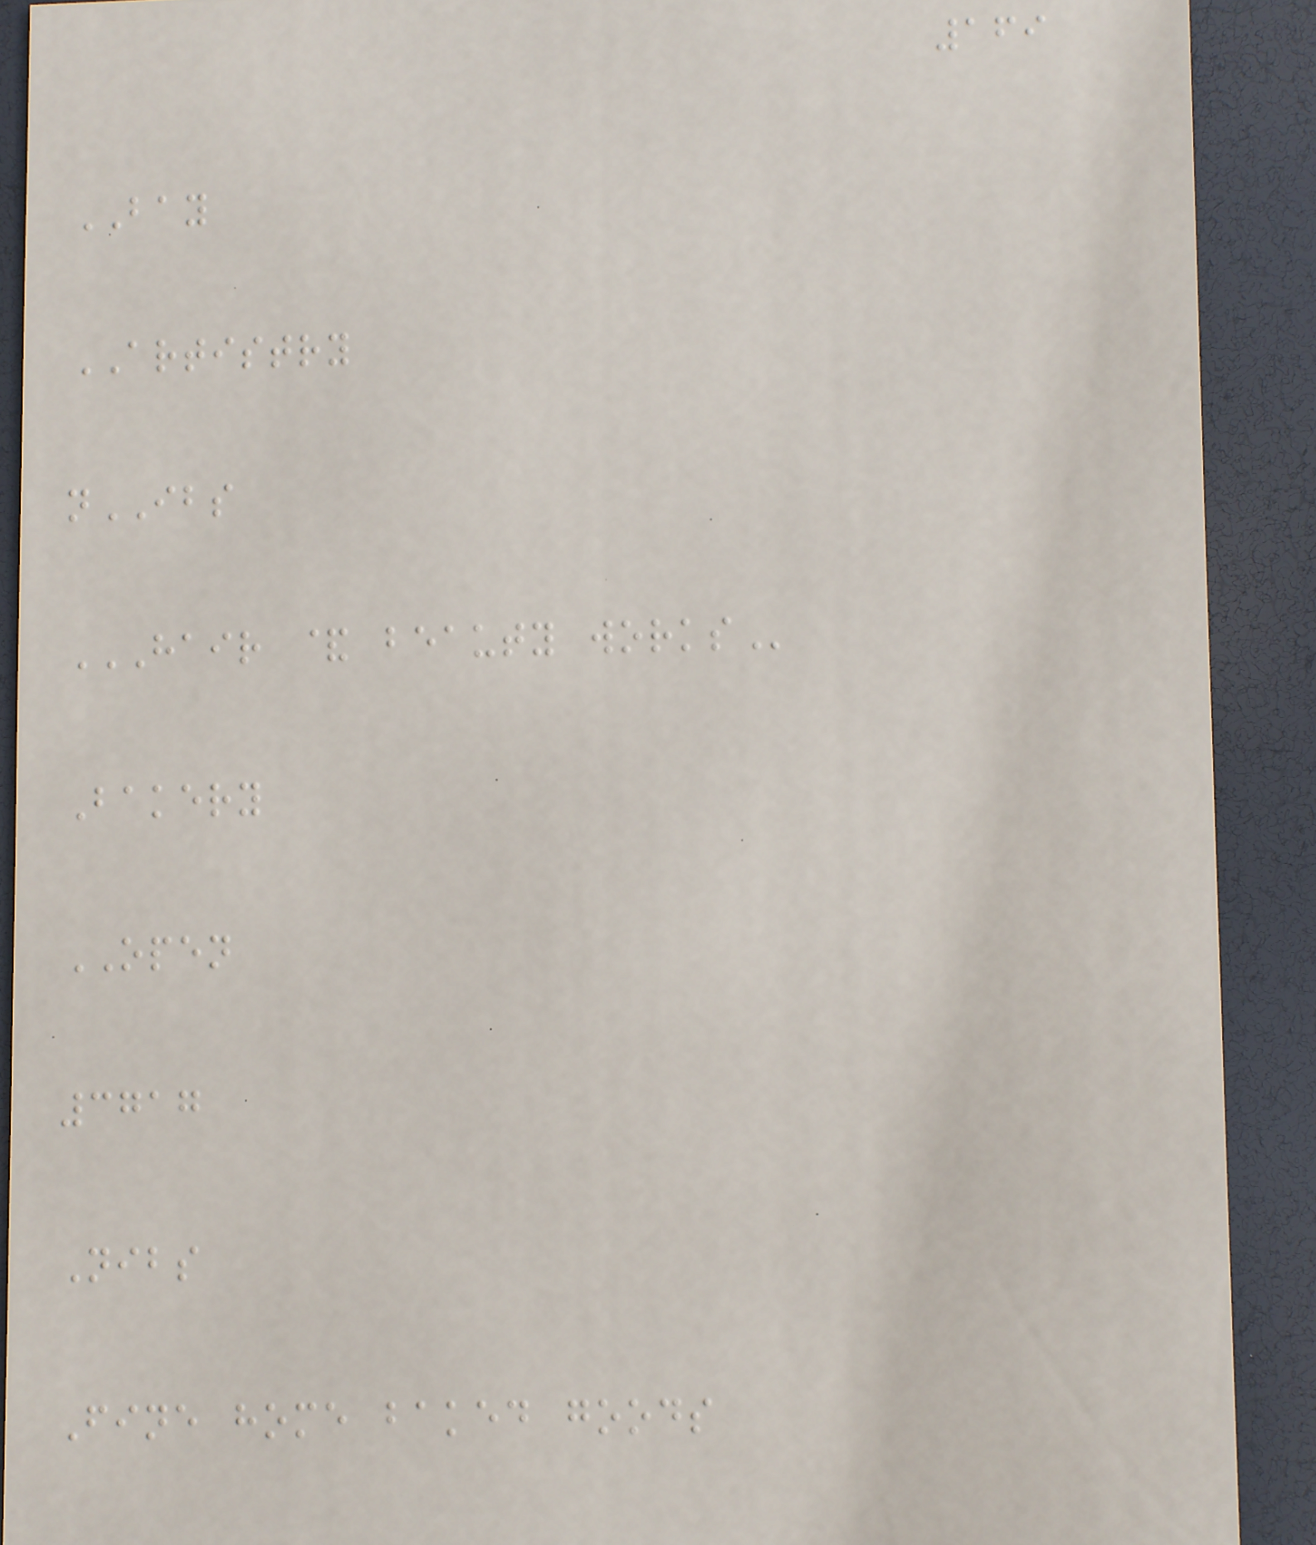169
BAY
ARTISTRY
nIBS
HAIR & BEAUTY WORKS
Bakery
OPEN
3717
Nibs
Fine home baked goods
